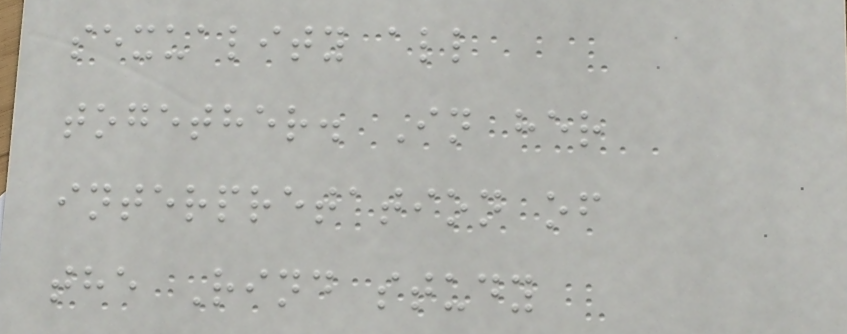sexuality all
together. In her
interpretation of
the Rind study
